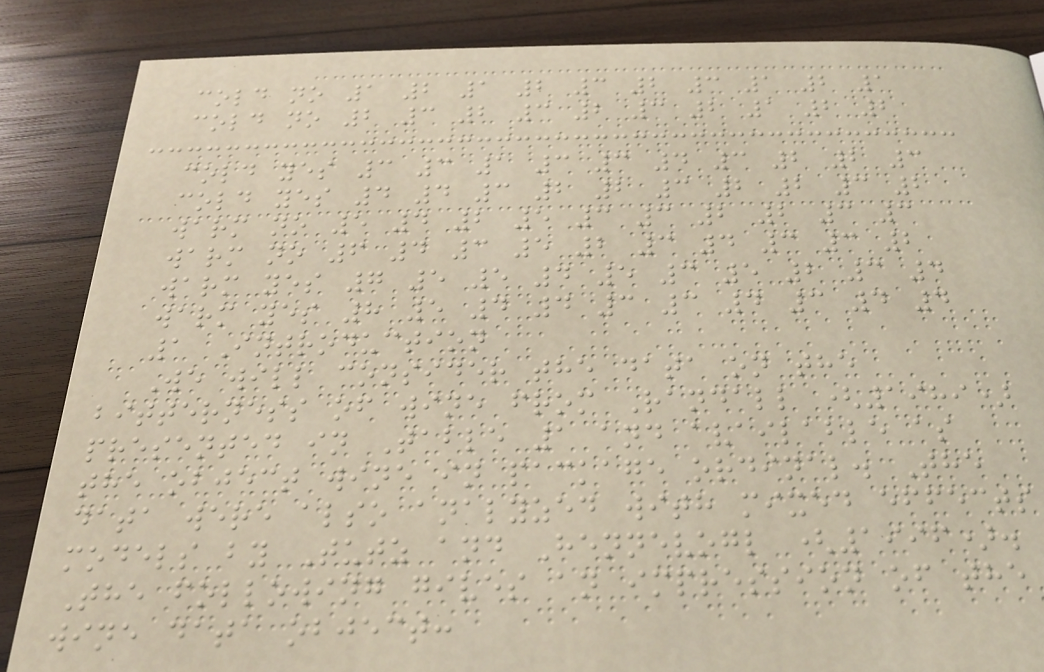cold no 1 2 1 2 3 2 3 1 2 1
cold no 2 3 2 3 2 3 2 1 2 2
cold yes 3 3 1 3 3 4 3 2 2 3
cold yes 4 4 3 2 2 3 2 2 3 2
warm no 5 4 2 5 3 3 2 2 3 3
warm no 6 4 3 5 2 3 4 3 3 2
warm yes 7 5 5 4 5 3 5 2 3 4
warm yes 8 5 4 4 3 3 4 3 4 4
1 Introduction
We will consider the data on the
bitterness of wine from Randall (1989)
presented in Table 1 and available as
the object wine in package ordinal. The
data were also analyzed with mixed effects
models by Tutz and Hennevogl (1996).
The following gives an impression of the
wine data object:
